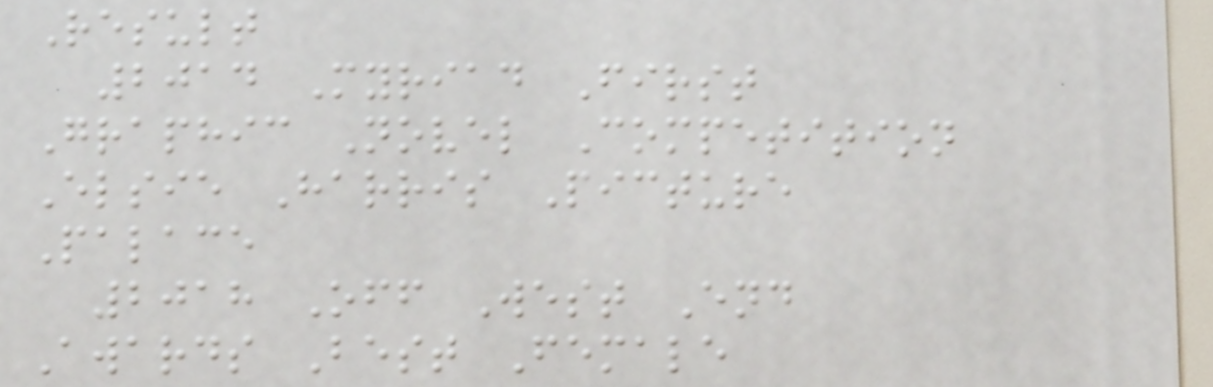Result
2014 Myriad First
Graphic Novel Competition
Elsie Harris Picture
Palace
2018 Off West End
Awards Best Female
